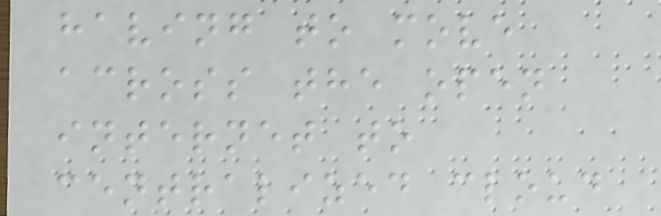having to move
across the open
internet to
centralized cloud
